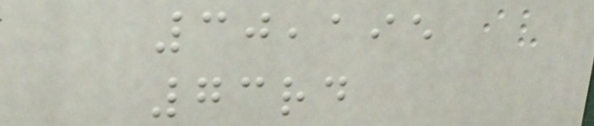30,195
73rd
